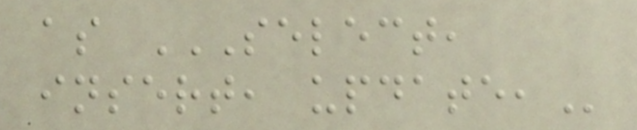as SELECT,
INSERT, UPDATE,
